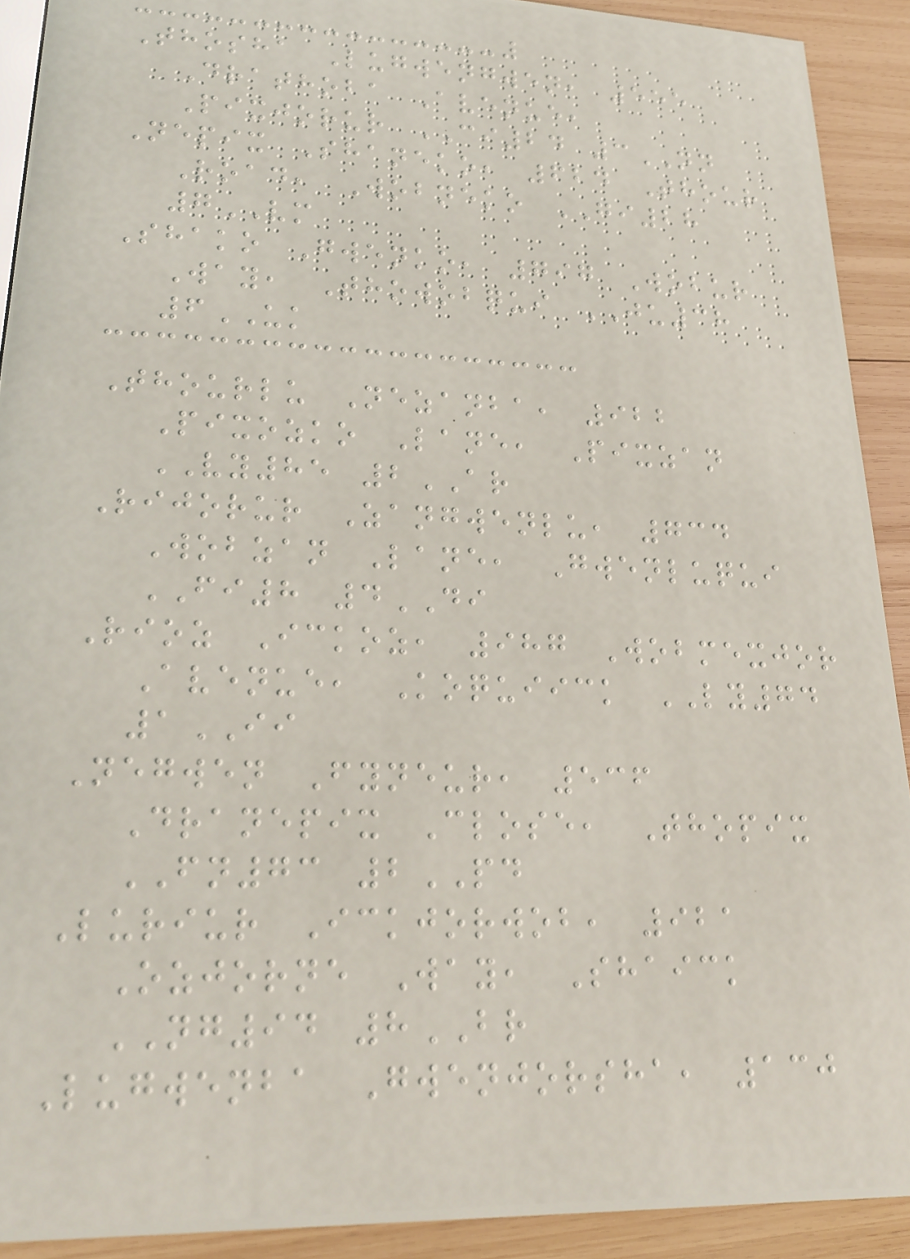Thosha Lugwengwen, 555
Drathoba Avenue,
Pixjorur CI24 3NN
Nepix Shaneko, 624 Thour
Road, Wobneko GI28
7VM
Shako Gwenko, 797 Wobur
Way, Thowobqui JU38
6UK
Thourlu Nezanba, 922
Pixozko Lane, Pixzan
VY85 2AR
Rijorur Zangwenlu, 734
Wobzan Lane, Gwenluqui
FI8 4DI
Rioz Ickoz, 987 Wobmexjor
Avenue, Koquiick LY74
1II
Negwen Fyneur, 536
Dranepix Close, Thopix
FN73 2PD
Luriur Ickjorwob, 921
Ozjorne Way, Shaick
NG94 8BR
Lugwenba Gwenjorsha, 130
